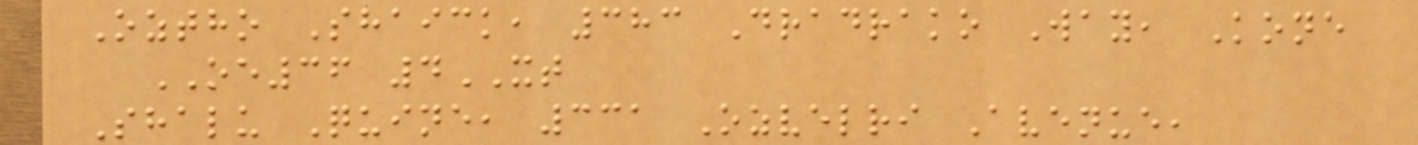Oztho Shaick, 383 Dradrako Way, Kone
OE36 4XT
Shalu Quine, 331 Ozvelri Avenue,
